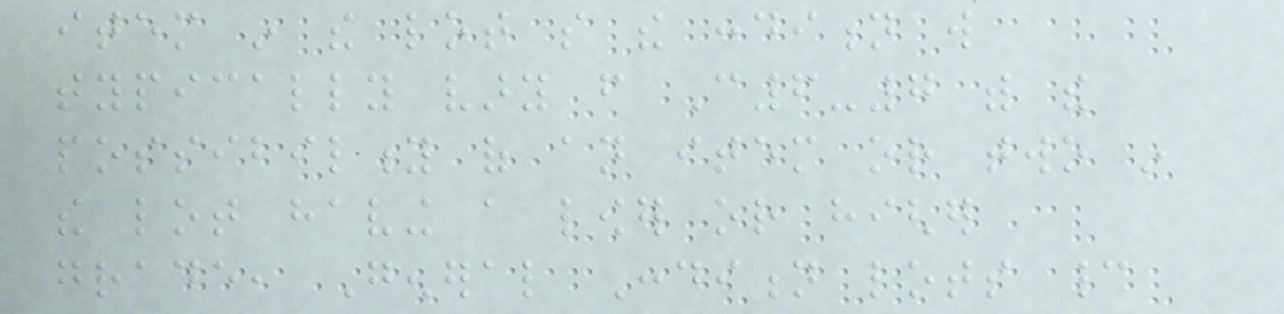item in the lot so the condition will
typically vary from C6-7 with the
possibility of an item or two in
the lot having a lower or higher
grade, General Condition lots cannot
